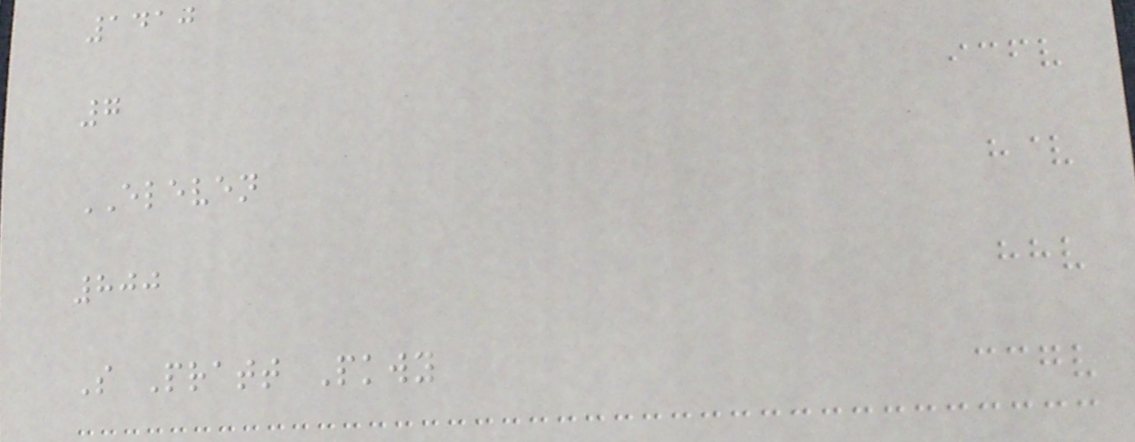1410
7
ELEVEN
800
S Pratt Pkwy
